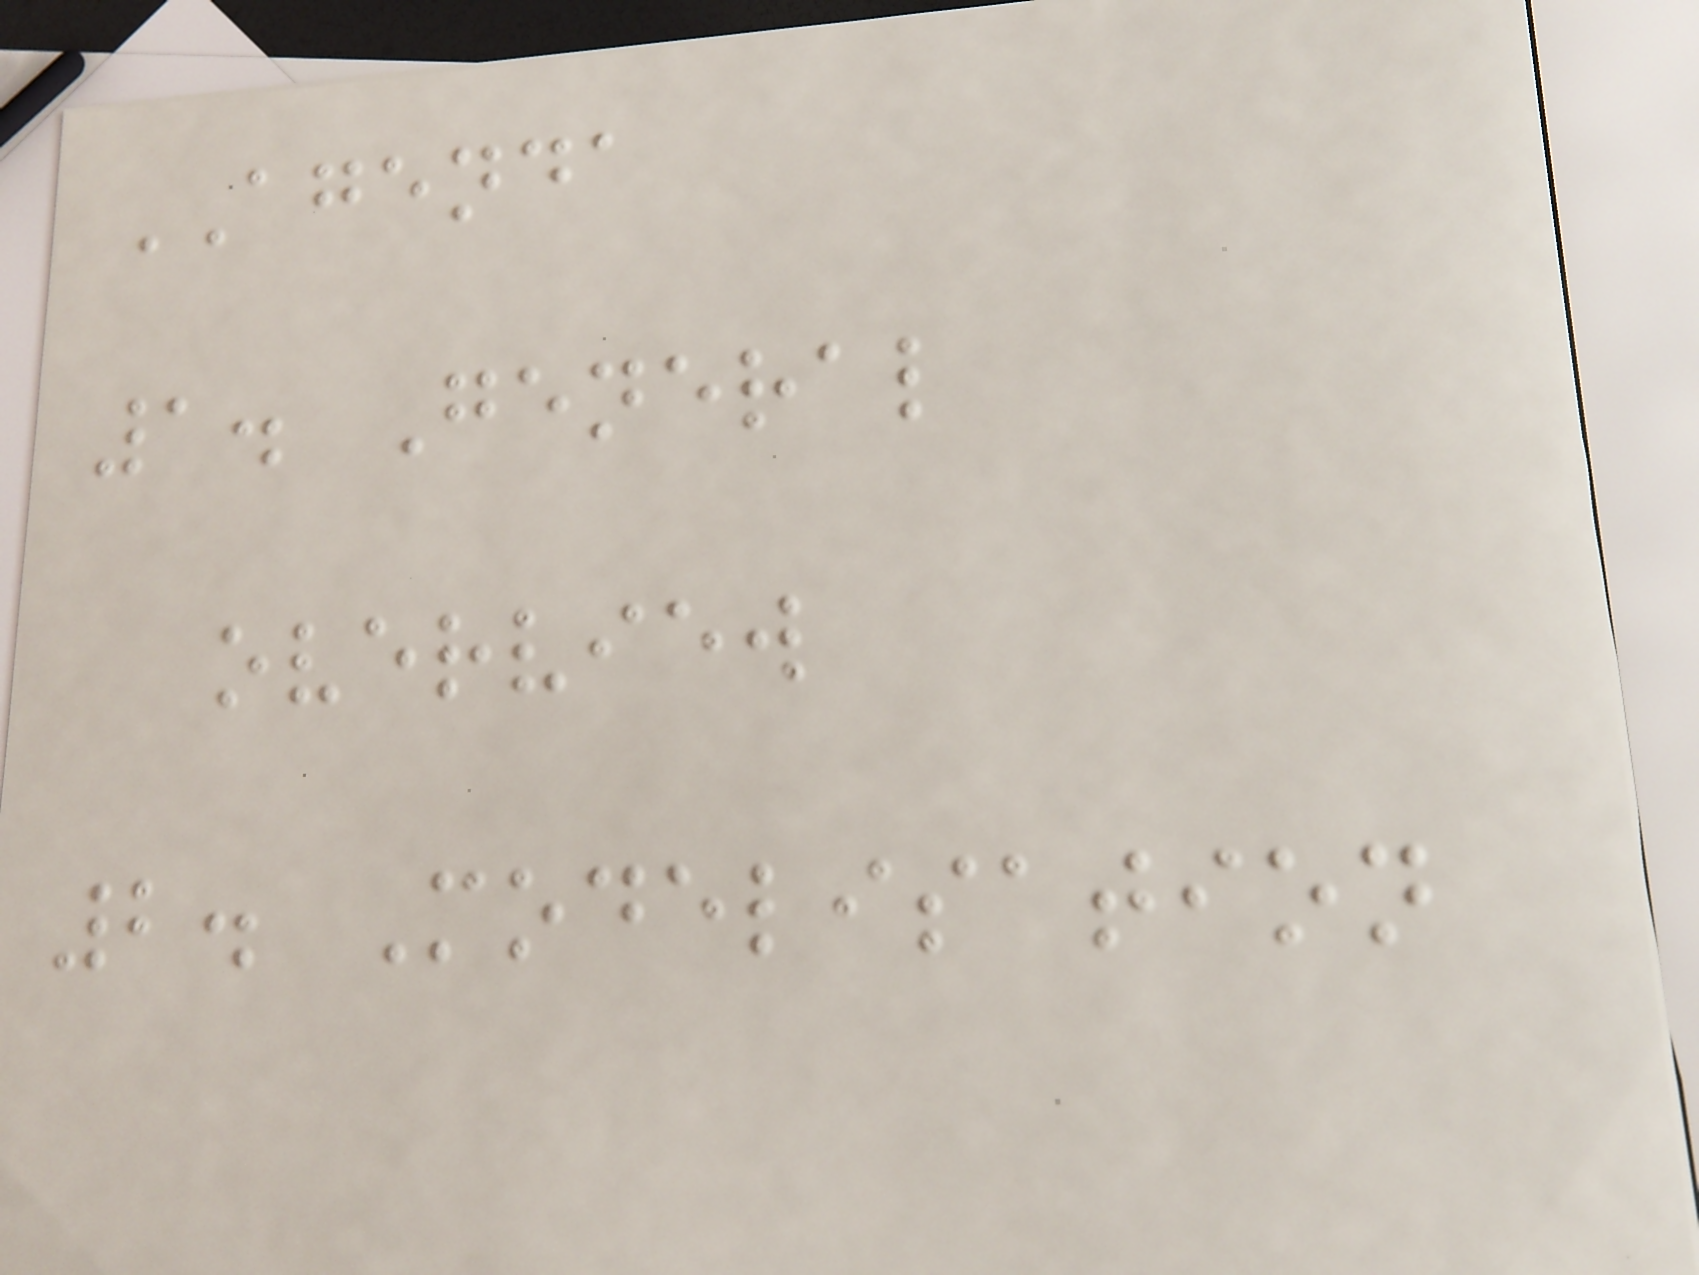AGENDA
1. General
overview
2. Modelisation
